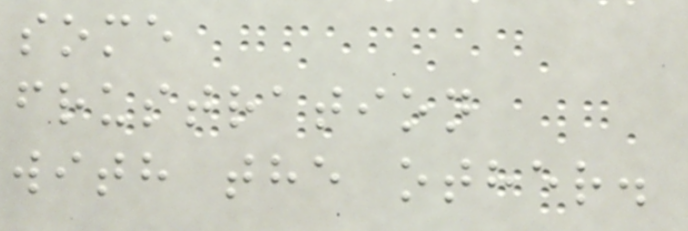some
frustration
with the other.
